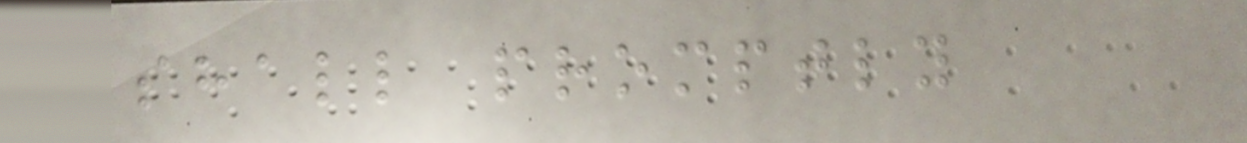shall promptly
